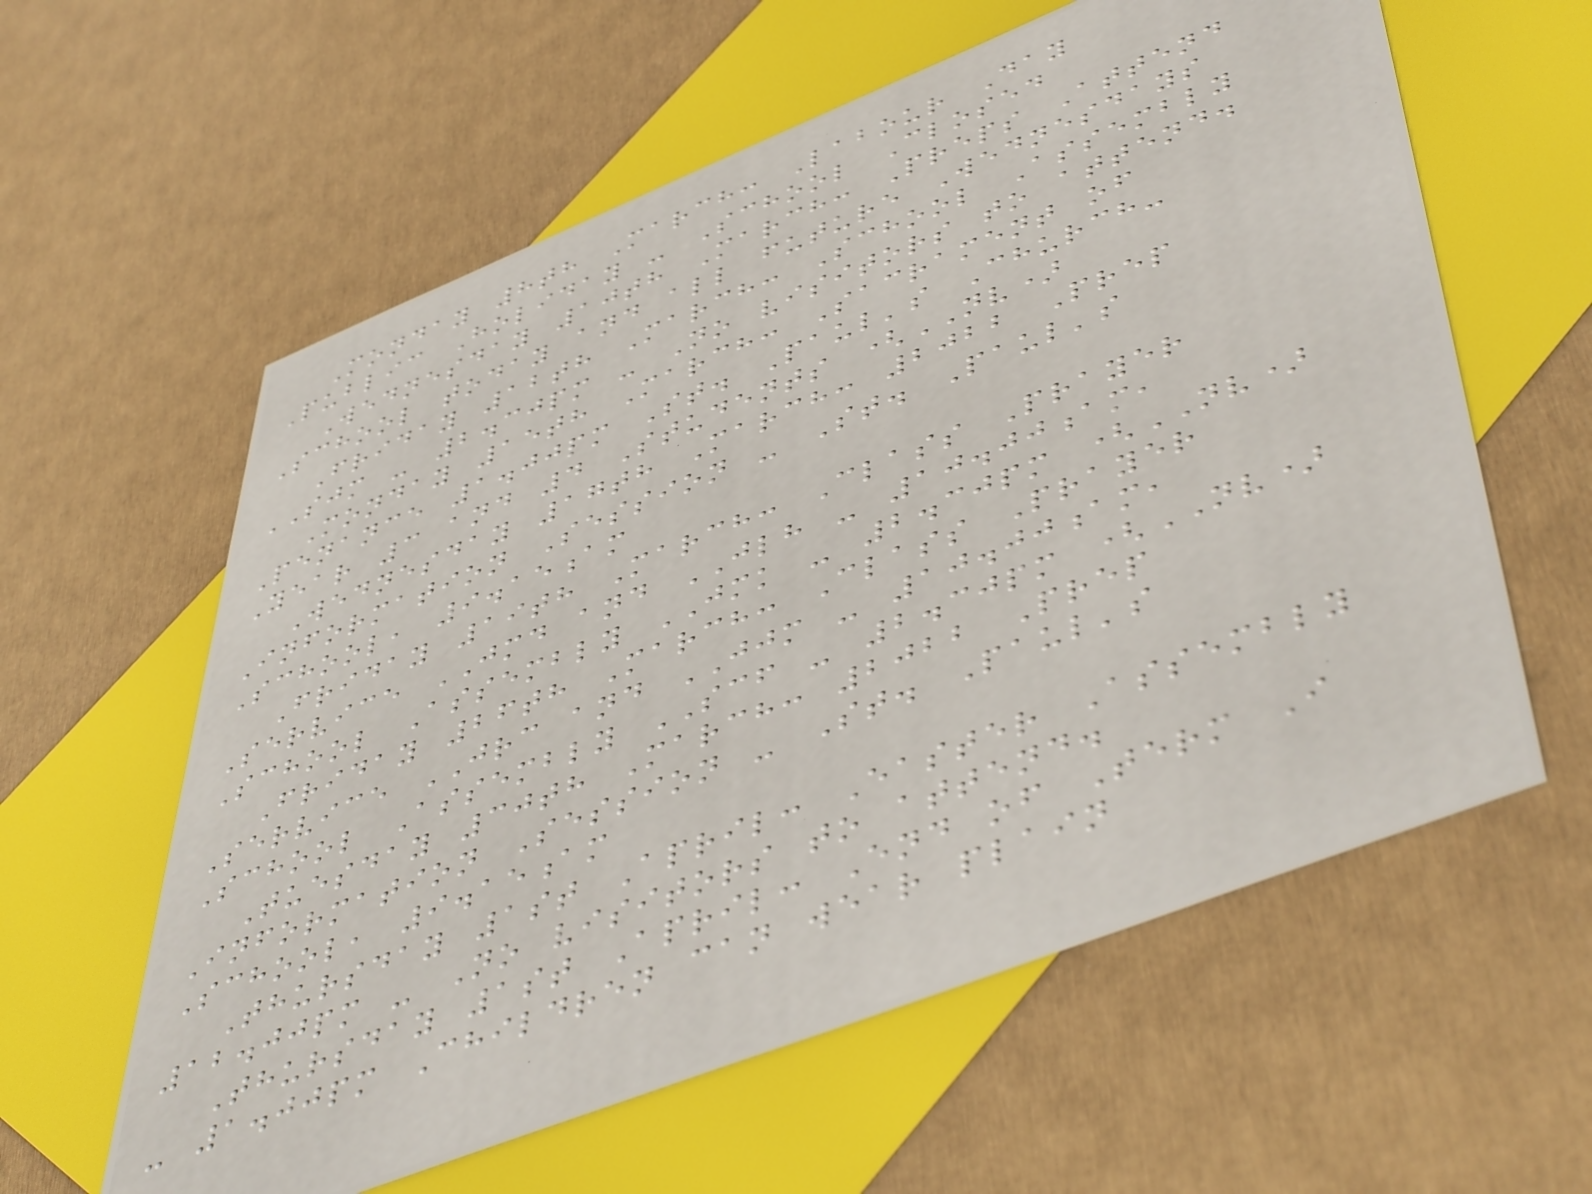Monday 8th March: Labour Day
Public Holiday - School Closed
Wednesday 10th March: Preps Attend
School today and all future Wednesdays
Friday 12th March: School Assembly
SJM - 2.30pm - No visitors to attend.
Monday 15th March: Sacrament of
Penance 1.00pm St. Paul's Church-
Year 3 and 4 Students (NV)
Wednesday 17th March: 2022 Prep
Information Session - St. Paul's
School, 9.15am
Friday 19th March: Class Prayer
Service JMD and JLH - 10.00am,
School Assembly JMK - 2.30pm (NV)
Friday 26th March: Class Prayer
Service JRC and JJM - 10.00am,
School Assembly SCF - 2.30pm (NV)
Tuesday 30th March: 2022 Prep
Information Session - St. Paul's
School, 9.15am
Thursday 1st April: Easter Assembly
12.00pm - No visitors to attend.
Thursday 1st April: End of Term I
- 1.00pm Children can wear plain
